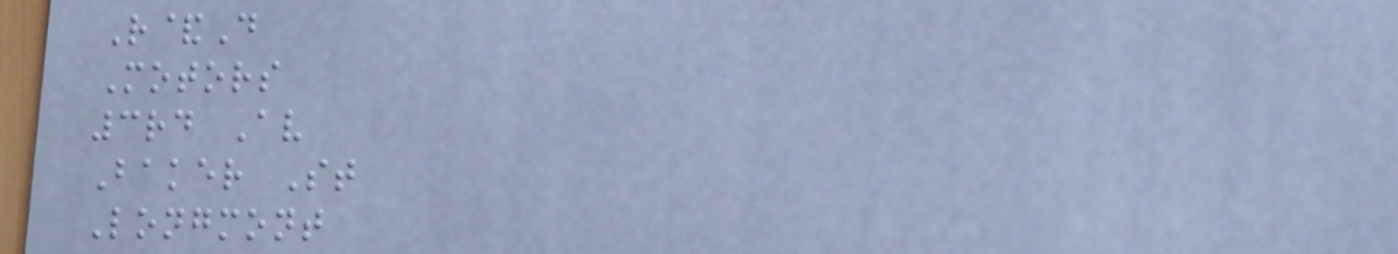R&D
Motors
3rd Av
Baker St
Longmont
